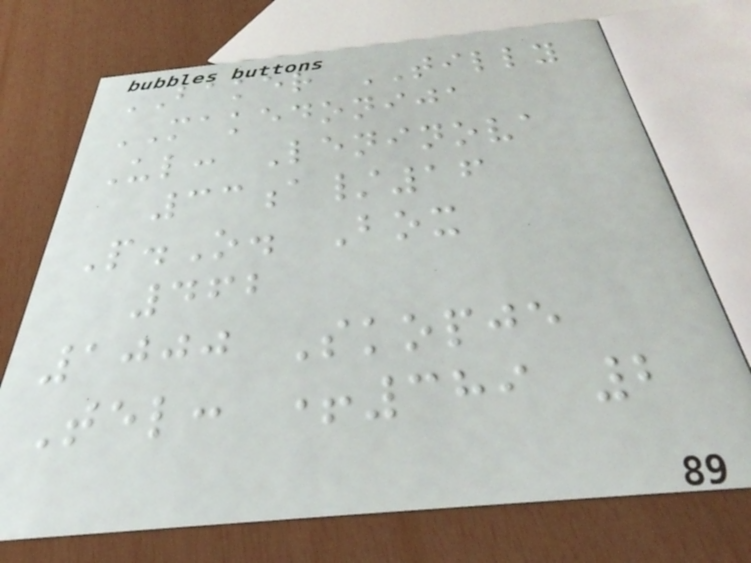BAKER TILLY
MAKEDONIJA
Ul: Leninova
33a/16
P.O. Box
462
1000 Skopje
Tel: +389 2
